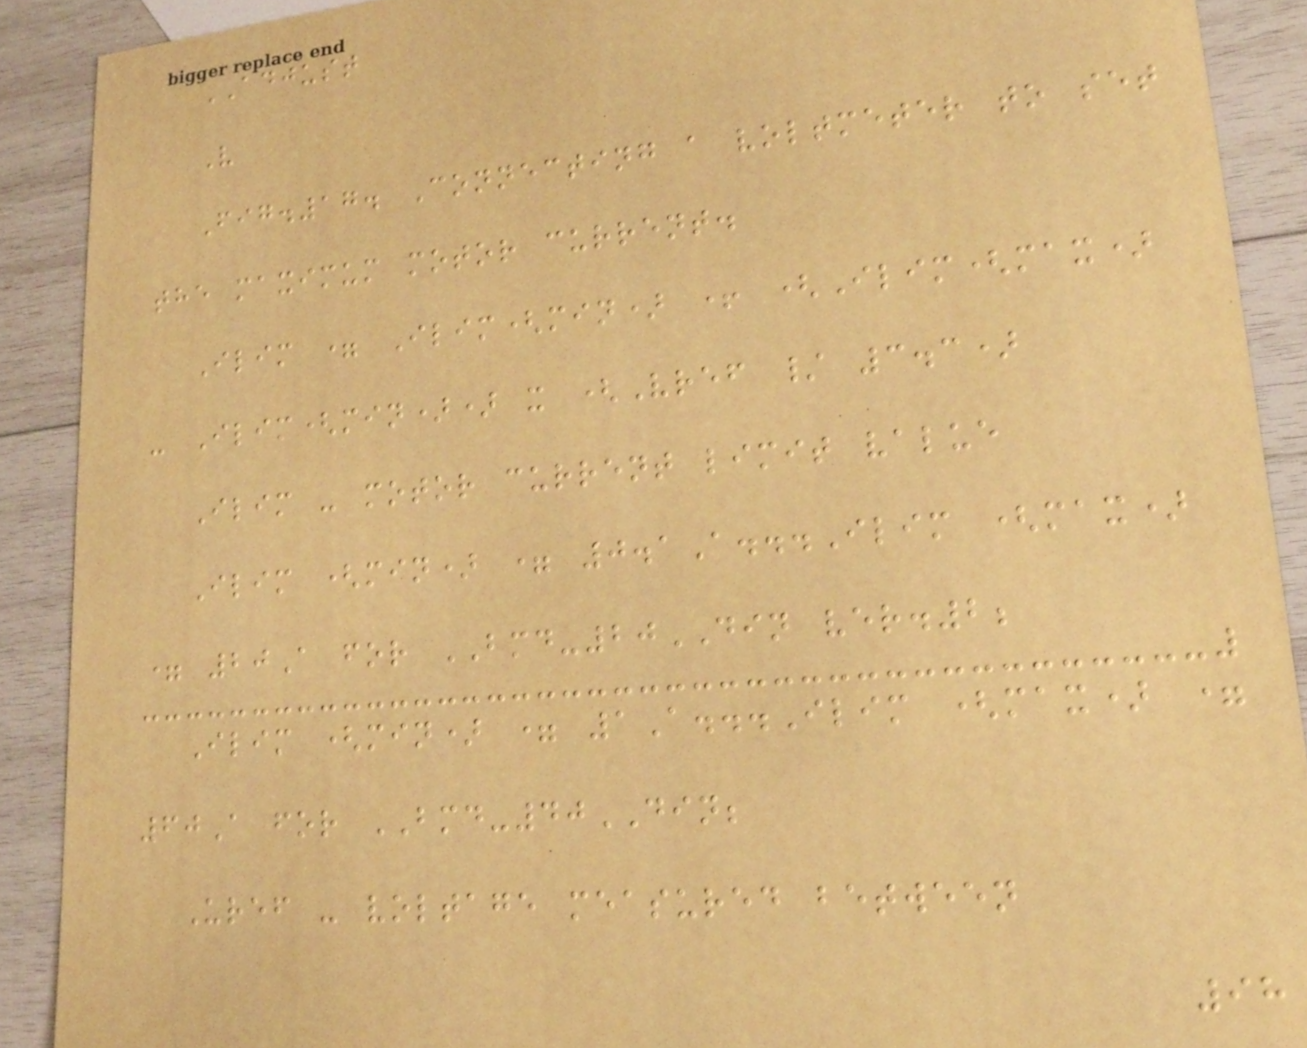ADJUST
V
Fig.17. Connecting a voltmeter to set
the maximum motor current.
Ilim = Ilim(min) + (Ilim(max)
- Ilim(min)) x (Vref / 3.3)
Ilim - motor current limit value
Ilim (min) = 0.1A...Ilim (max)
= 20A for BMD-20DIN ver.2;
Ilim (min) = 1A...Ilim (max) =
60A for BMD-40DIN;
Uref - voltage measured between
98
